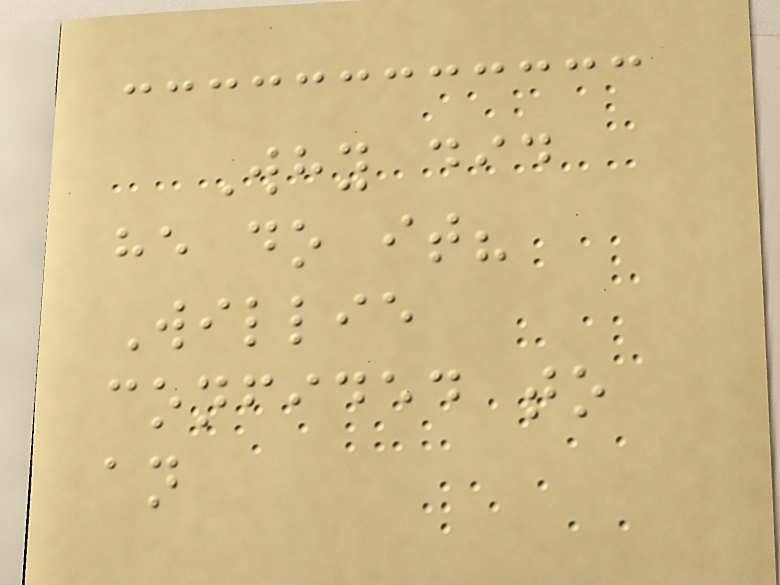Why did
he do it?
Willie
confided to
an
